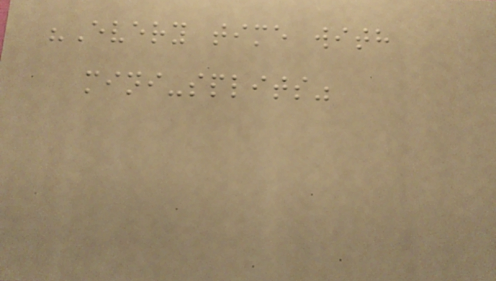"Every time with
mini-splits"
